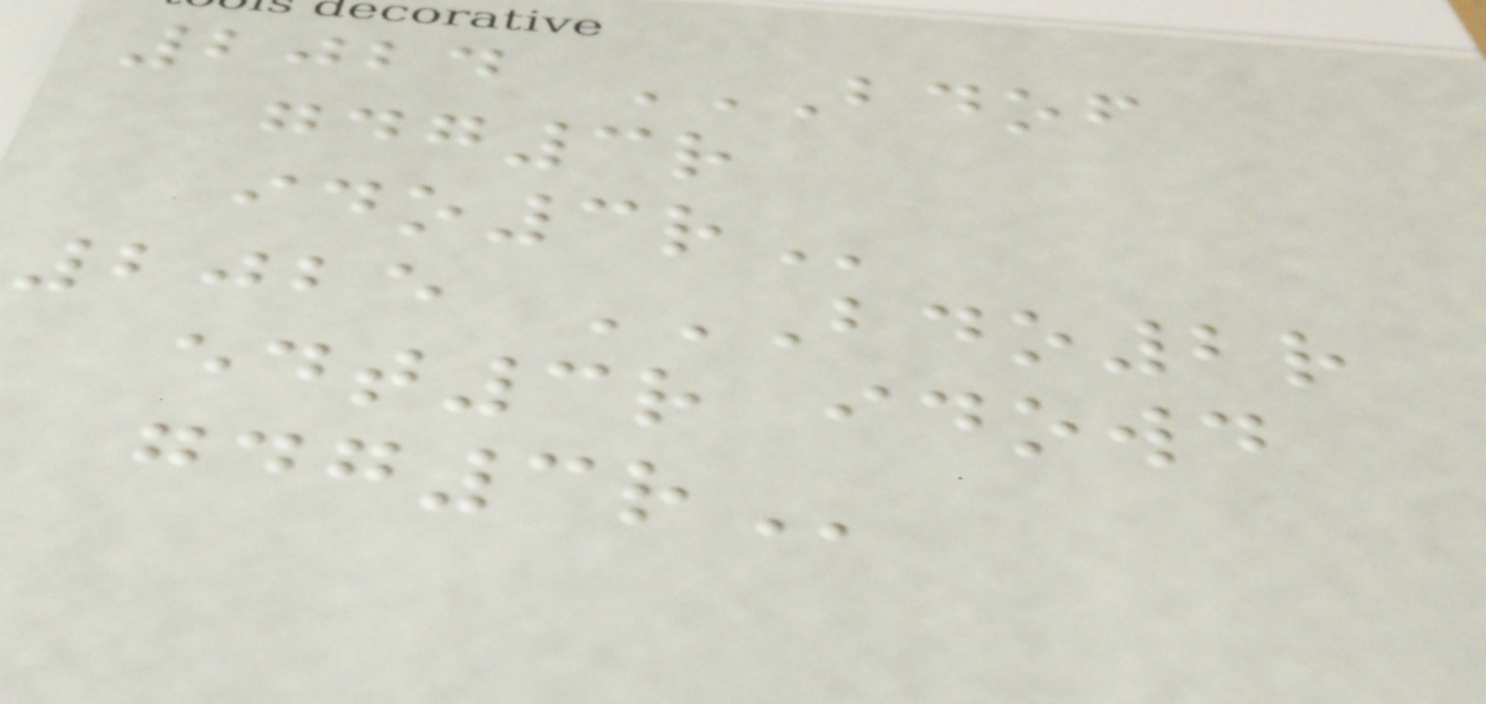2024 BDOF
GDG3R
IDO3R
2025 BDO2R
EDT3R IDOWD
GDG3R
